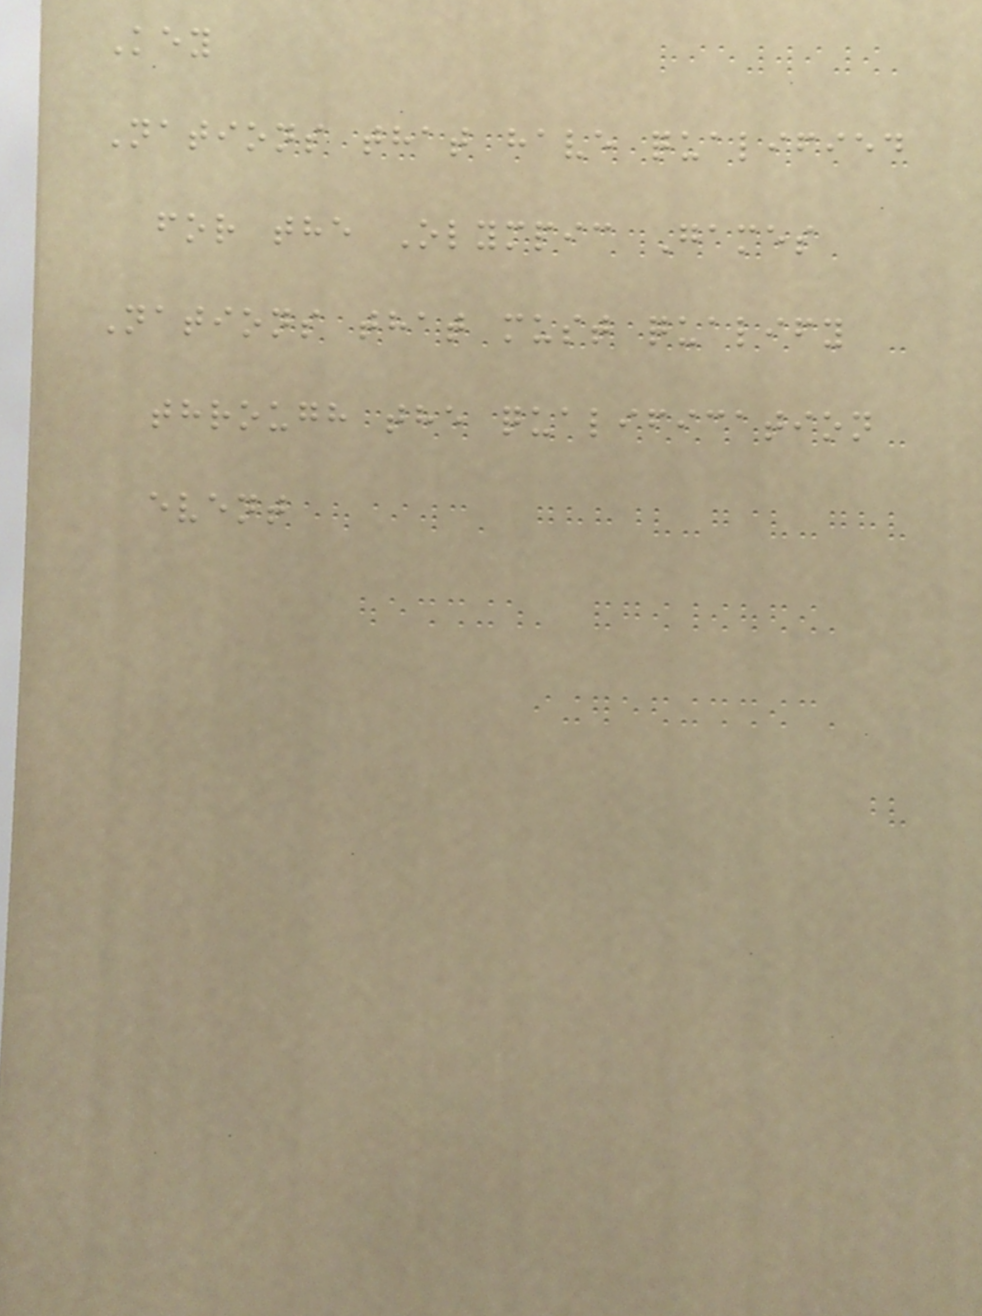Key
Nations that have qualified
for the Olympic Games
Nations that must qualify
through the qualification
event
